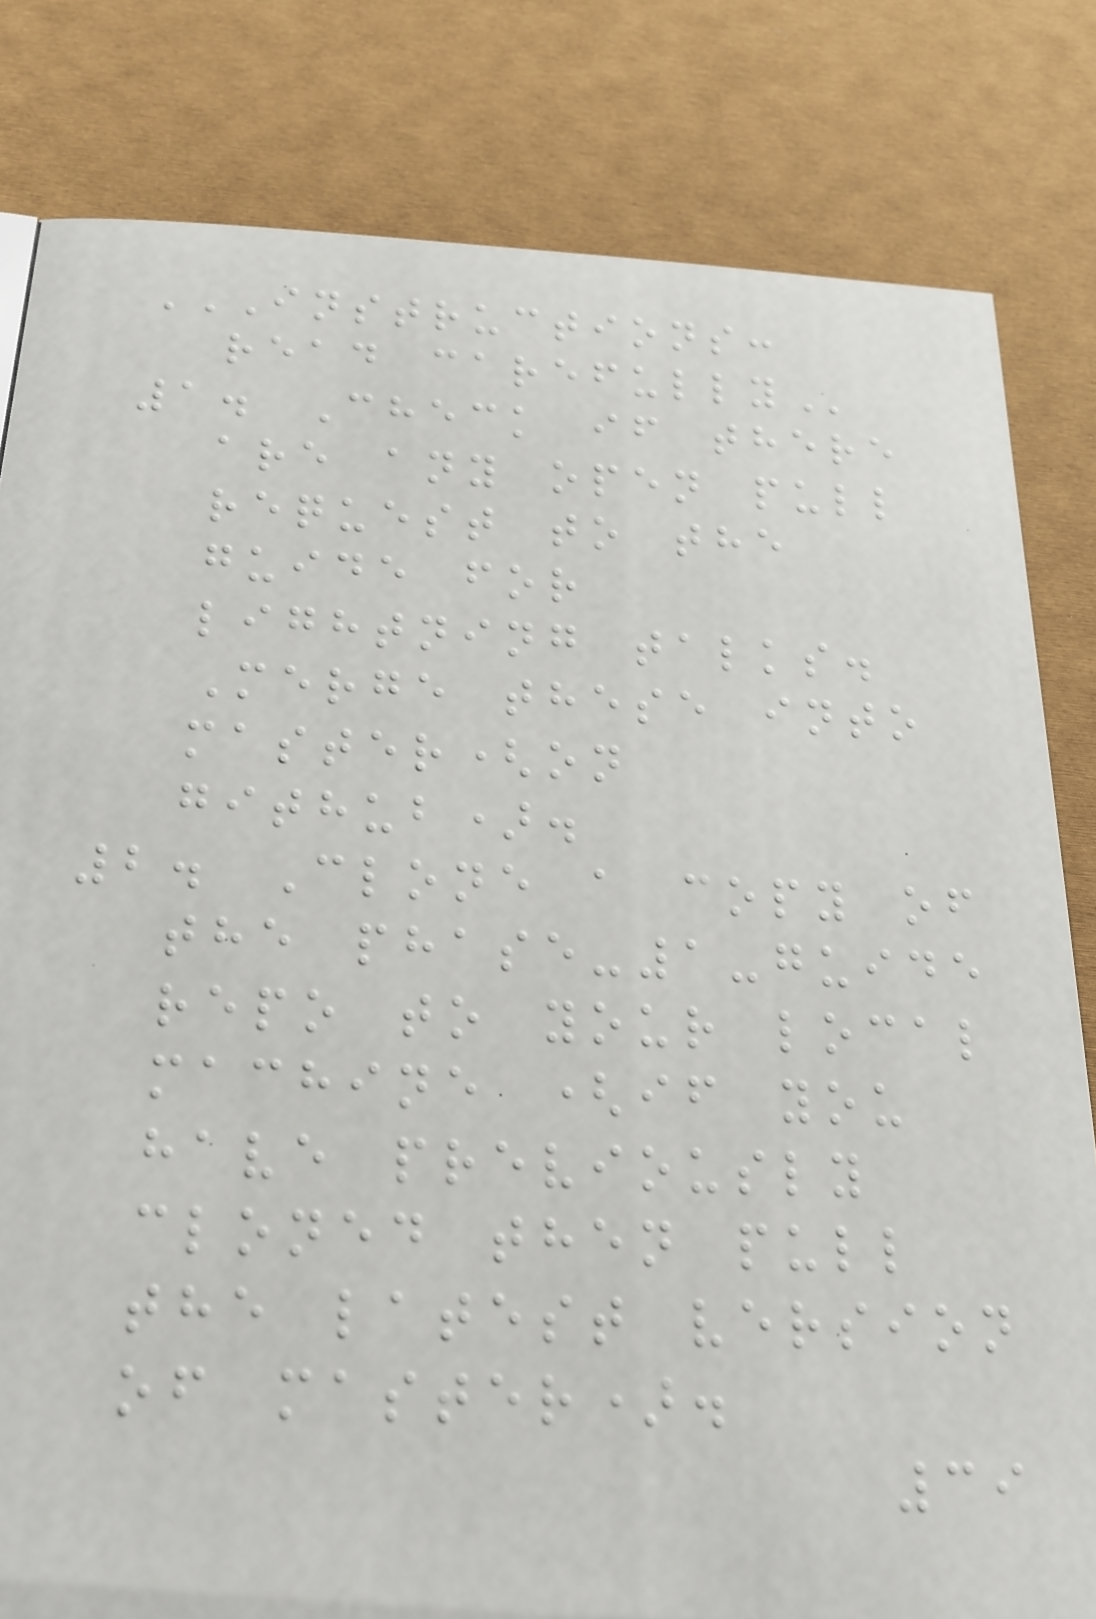INSTRUCTIONS:
READ CAREFULLY
1. Check if there
are any open pull
request to the
guide for
lightning talks.
Merge these into
master(on
github).
2. Clone a copy of
the phase-1-guide
repo to your local
machine (if you
have previously
cloned then pull
the latest version
of master).
39
